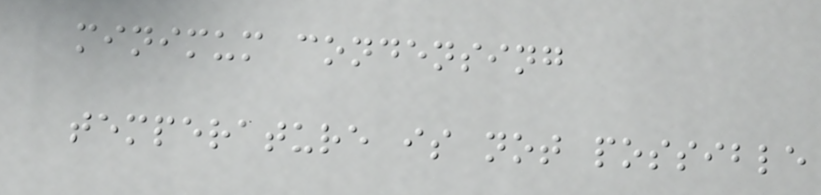minimum condensing
temperature is not possible
